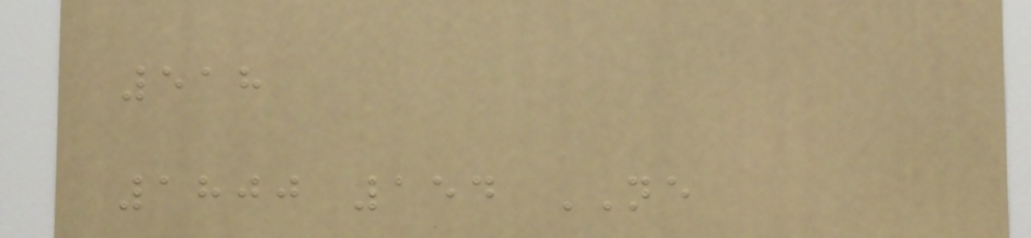518
1800 154 NE
